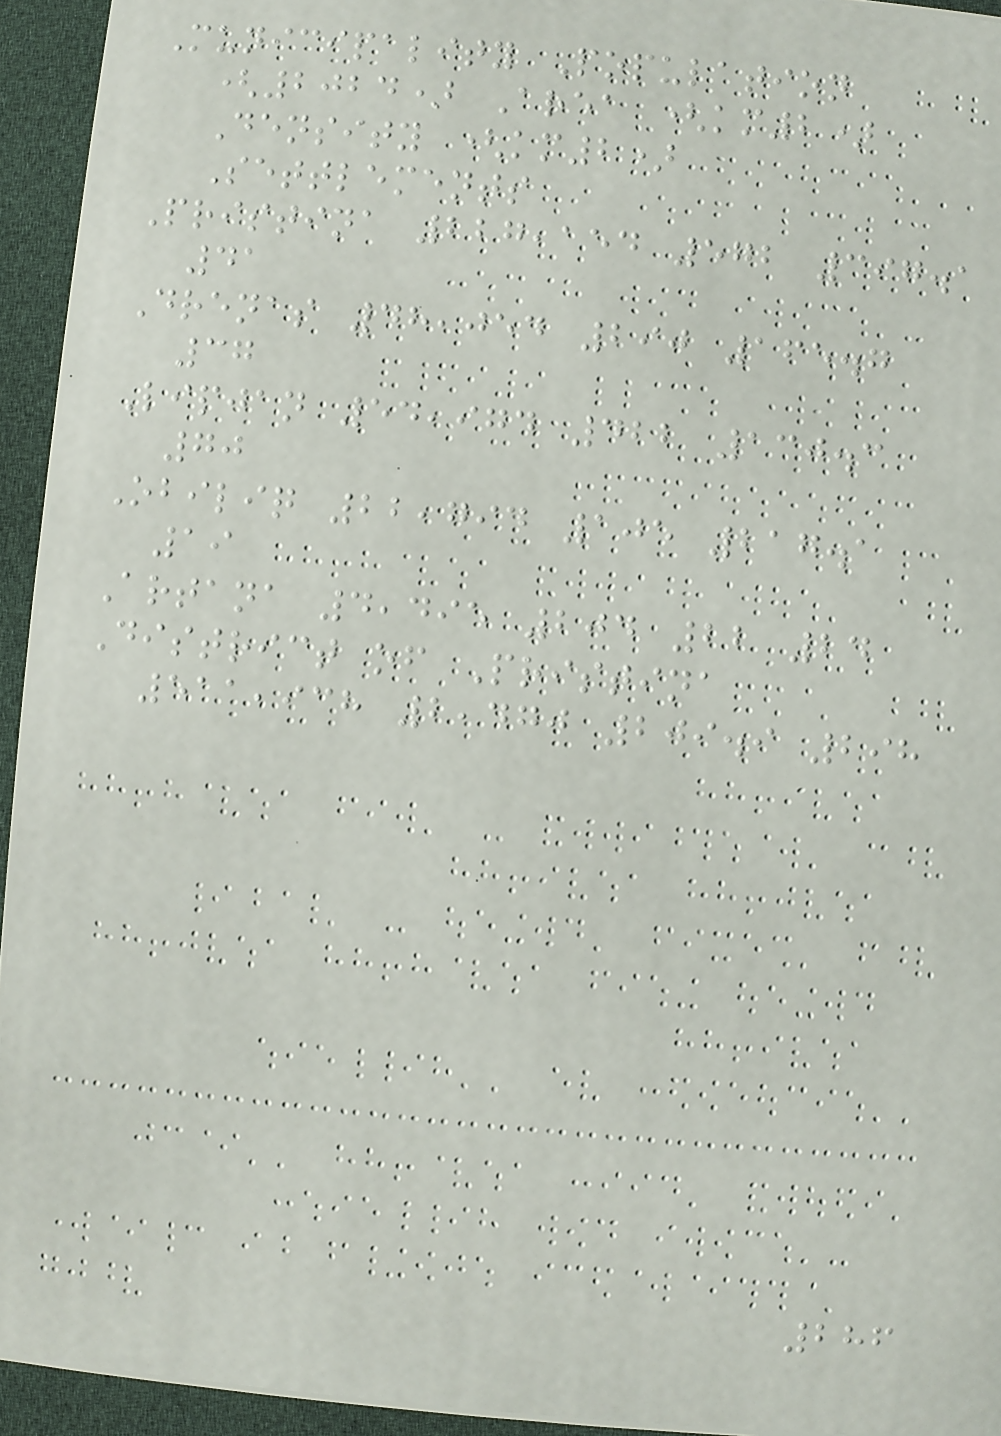Municipality Population
(2024) Area (km2)
Density (km2)
Settlements
Pristina 227,154 572 397.1
41
Drenas 48,054 290 165.7
37
Lipjan 54,974 422 130.3
70
Obiliq 22,794 105 217.1
19
Artana 4,495 204 22 24
District of Pristina
511,938 2,470 209.9 298
286
